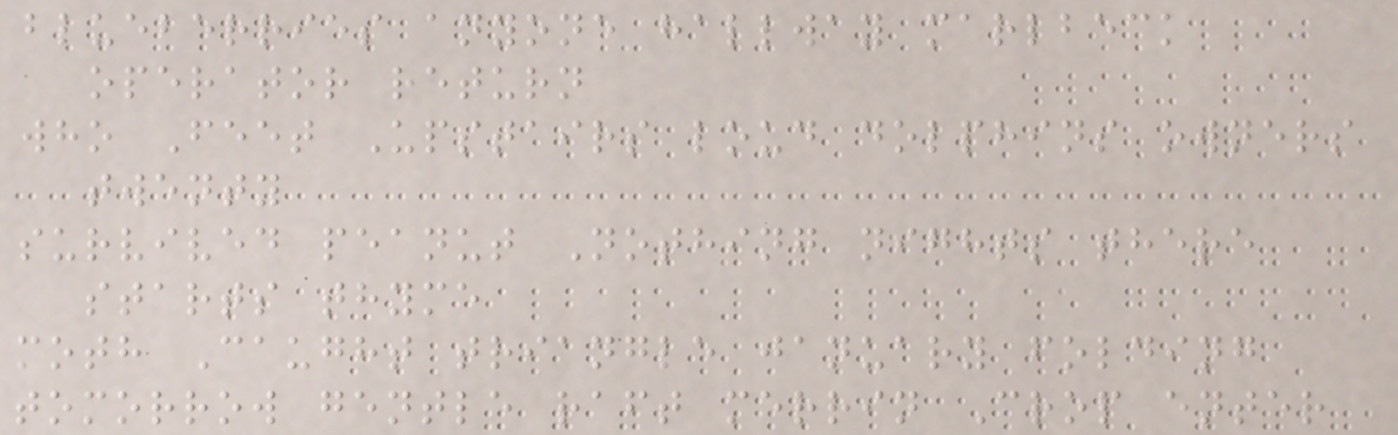blueberries anyone hallway marlbeck
operator return
who Feet Upstairs loud dolphins owners
twenty
survived peanut Nothing nights there
starts thyme
moth Caught triangle january folding
tomorrow gentle raft merrin Crop enter
